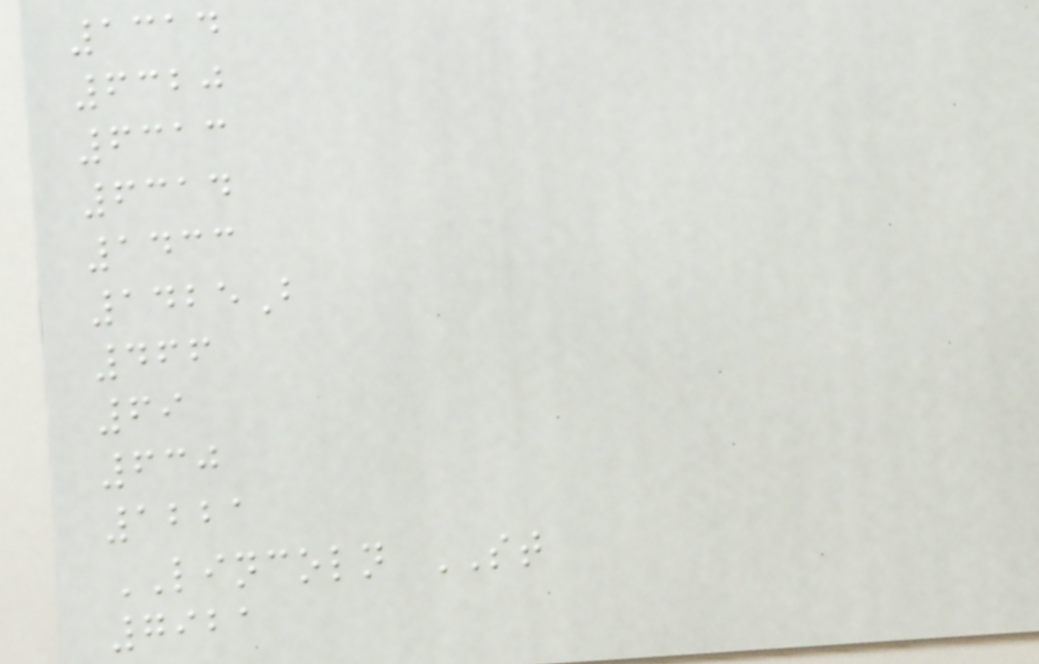1314
6320
6313
6314
1433
1425B
466
69
630
1221
LINCOLN ST
7921
